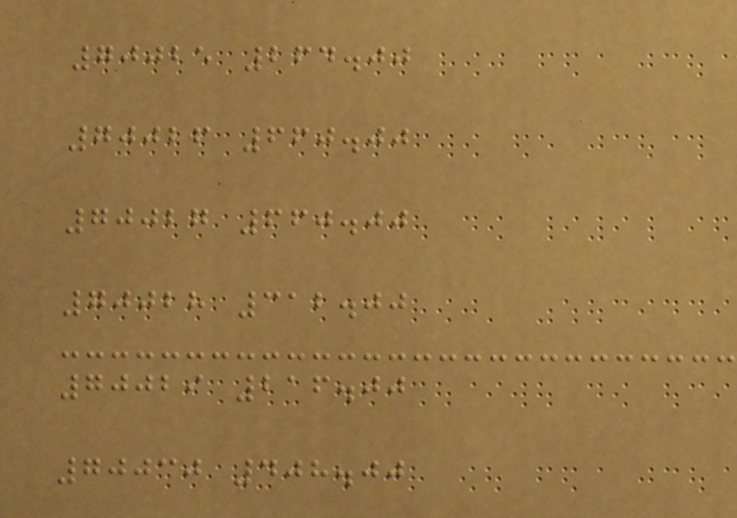70025 264.00
70026 660.00
70027 660.00
70028 312.00
70029 216.00
70030 408.00
